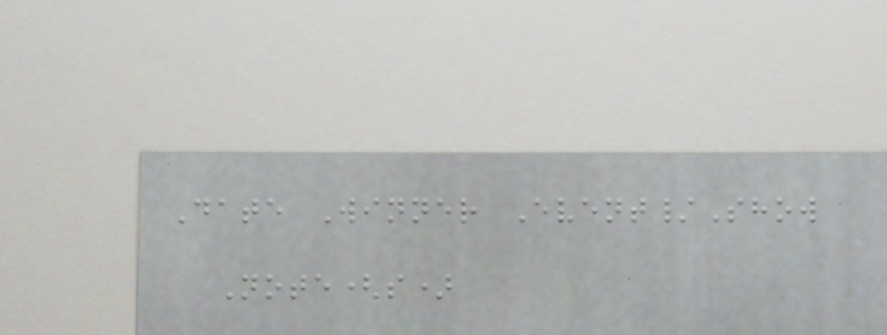Date Winner Event/Show
Note(s)
